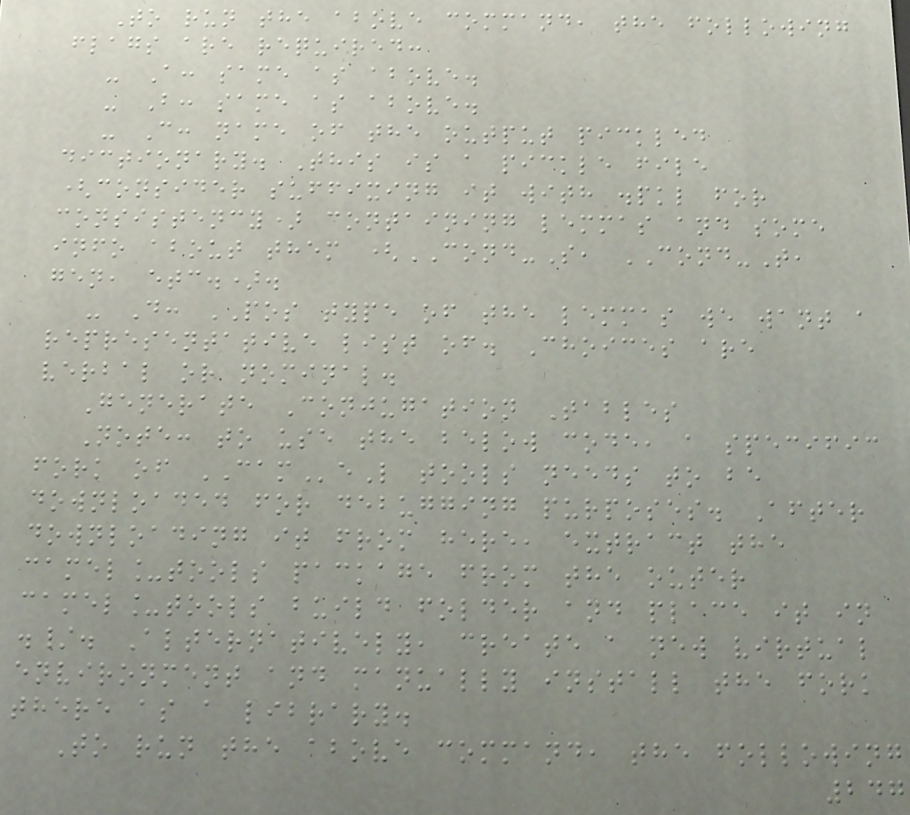To run the above command, the following
flags are required:
- A: same as above.
- B: same as above.
- C: name of the output pickled
dictionary. This is a pickle file
(consider suffixing it with .pkl for
consistency) containing lemmas and some
info about them (COND-S, COND-T,
gen, etc.).
- D: POS type of the lemmas we want a
representative list of. Choices are
verbal or nominal.
Generate Conjugation Tables
Note: to use the below code, a specific
fork of CAMeL tools needs to be
downloaded for debugging purposes. After
downloading it from here, extract the
camel_tools package from the outer
camel_tools build folder and place it in
./. Alternatively, create a new virtual
environment and manually install the fork
there as a library.
To run the above command, the following
247
